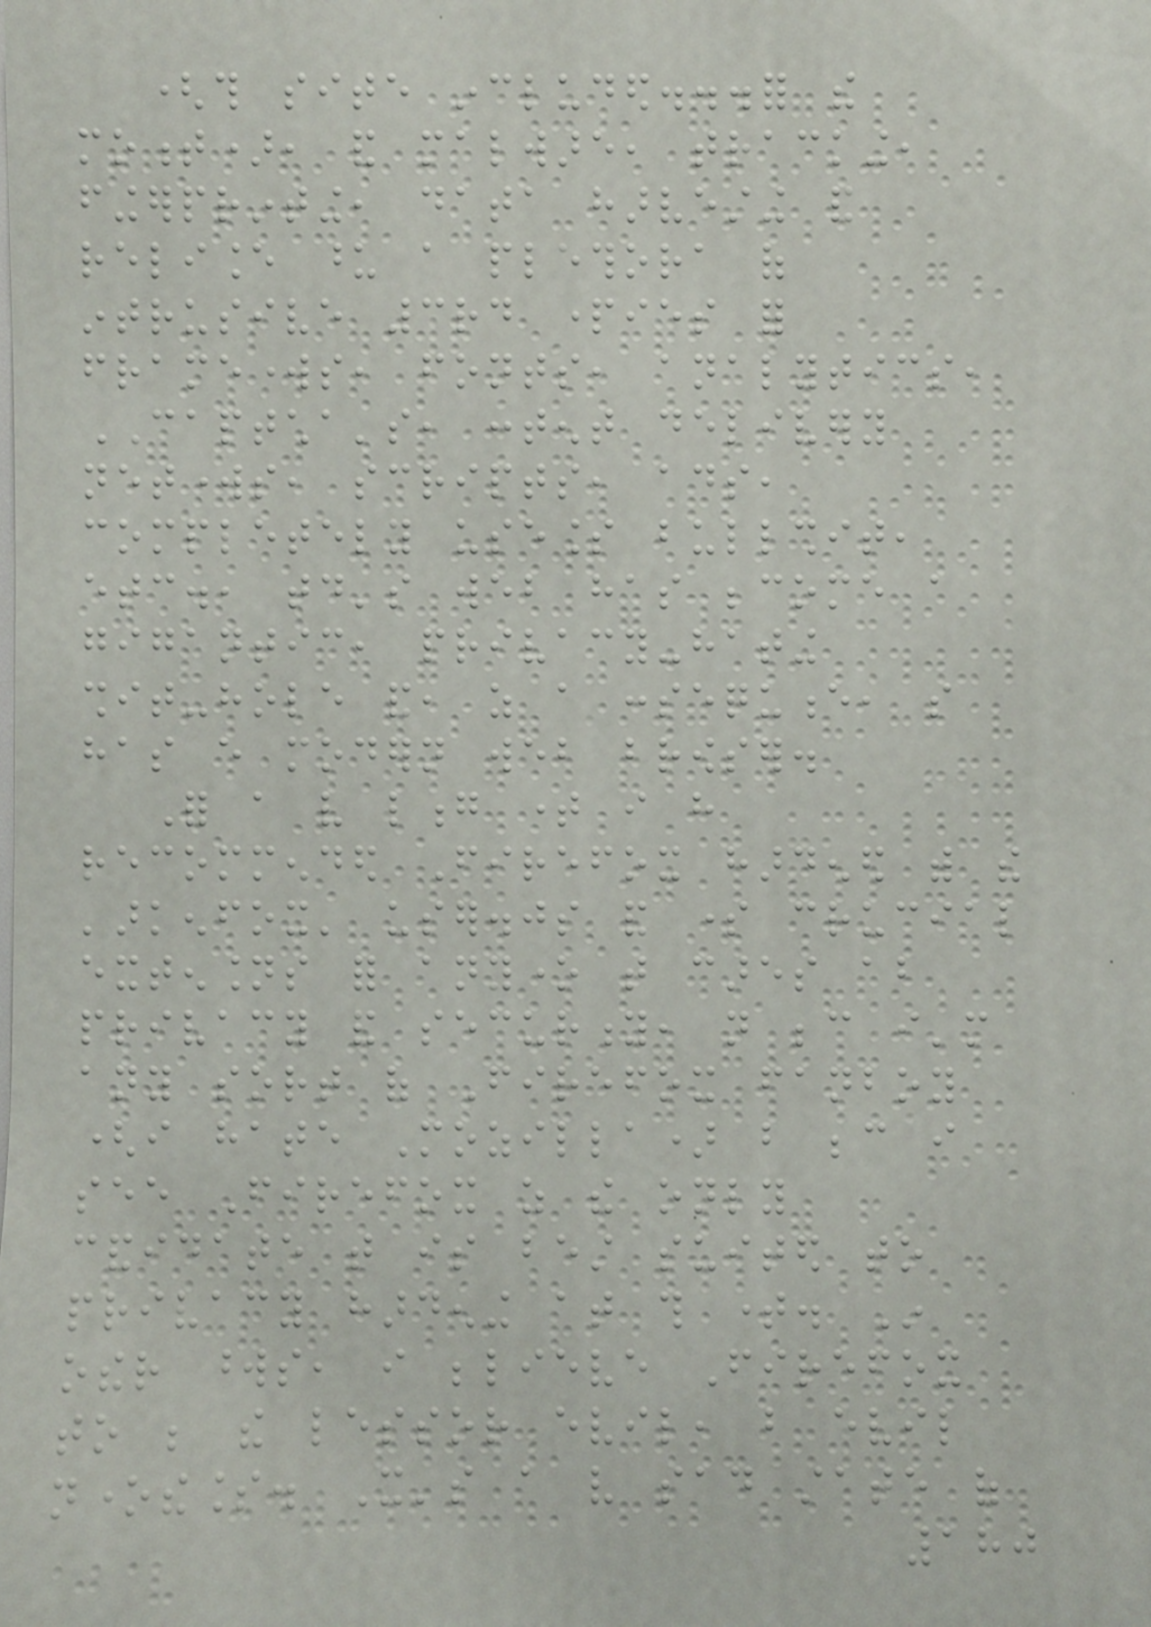(this site included...for the
moment), and malware, tracking,
fingerprinting, data harvesting and
reliance upon a plethora of
intrusive 3rd parties for
frameworks, fonts, analytics,
CAPTCHA's, content delivery
networks, scripts, ads,
completely useless bullshit,
etc., today's web has become a
gigantic, privacy-hating
shit-hole and, as a consequence, so
has every modern web browser.
For a very long time i have
recommended Firefox hardened with the
'arkenfox' user.js and some crucial
extensions for anyone that cares about
privacy and security, not because i'm
any sort of Firefox fanboy
(i hate Mozilla) but because i
see Firefox as the only
candidate that is best suited to
privacy hardening at this time. In
other words, i believe Firefox
to be the lessor evil, but evil
nonetheless. It's a very sad state of
180
